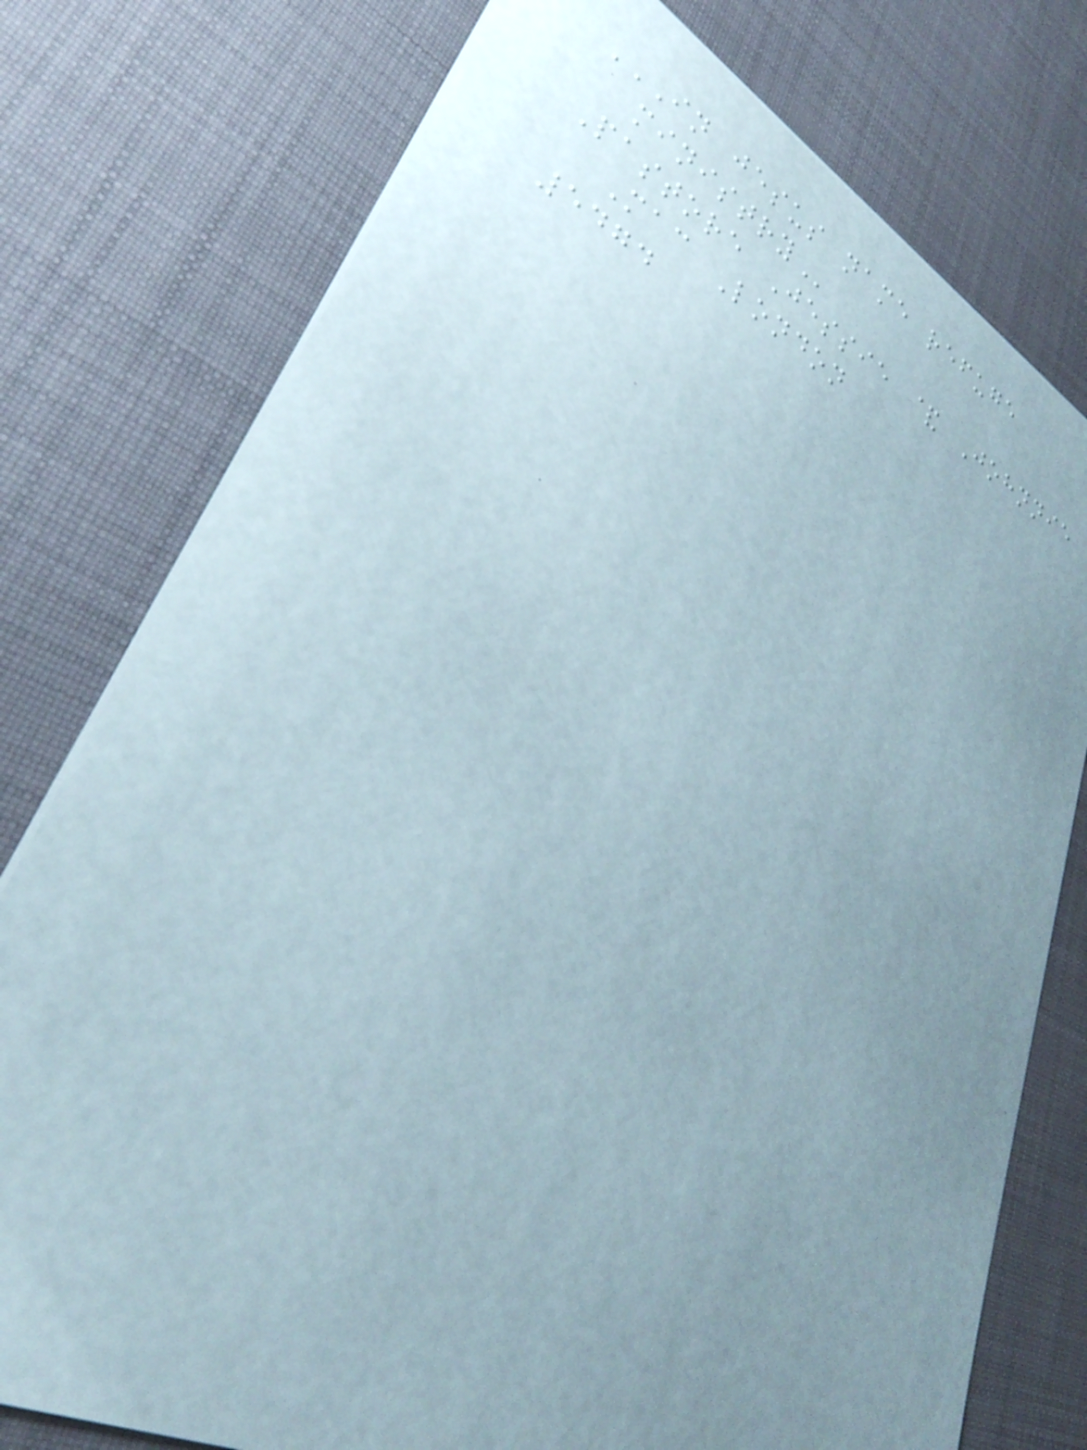IN JESUS NAME REFUGE
MINISTRY
Pastore Jessie & Johnnie
Mac London
5474
